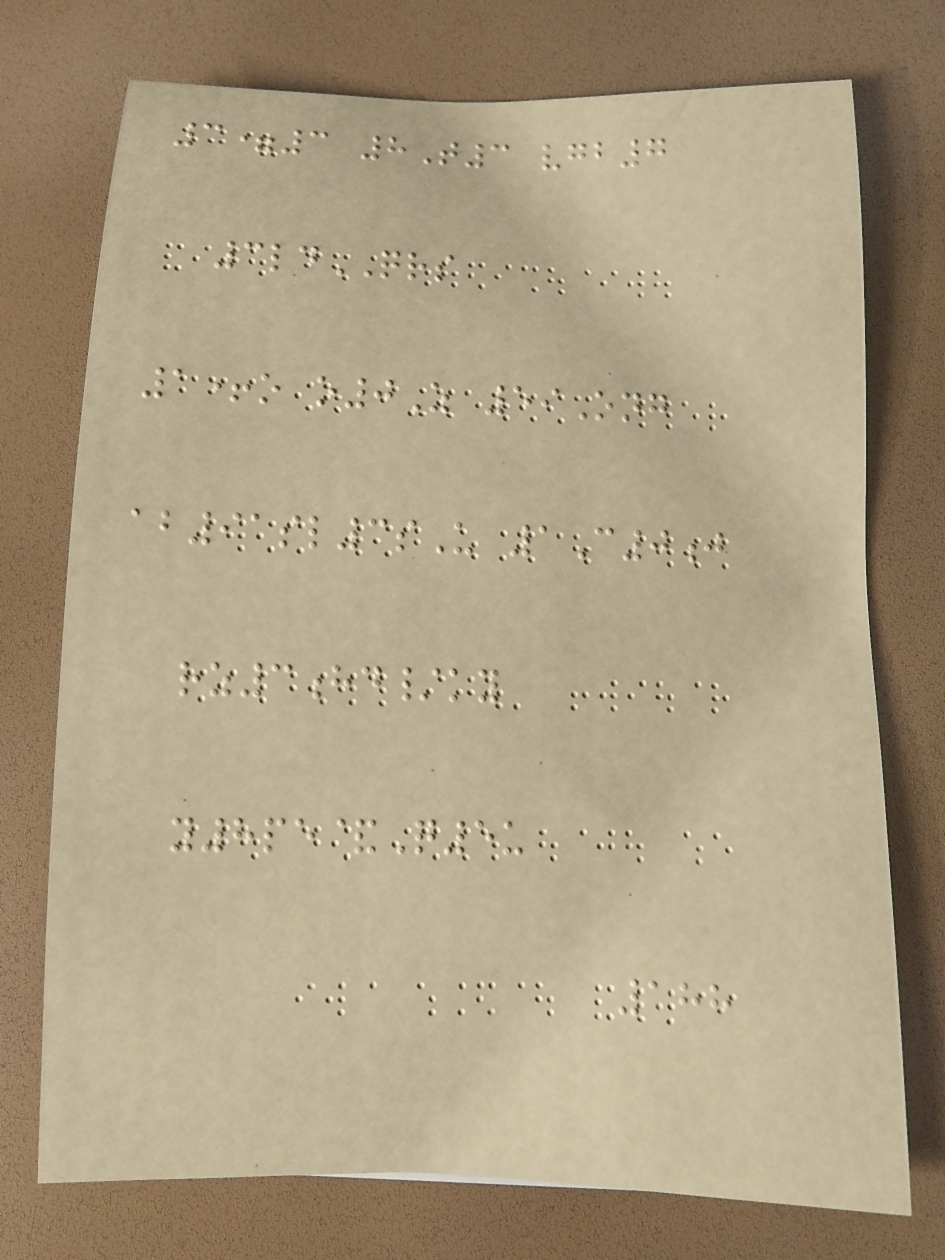3=3 8T3 vgb7
3ldQRS
1+o o0Z 59Ong
ab91sl3sU 1C0j
rz3hd/ky
y8pe&Q5u
188
